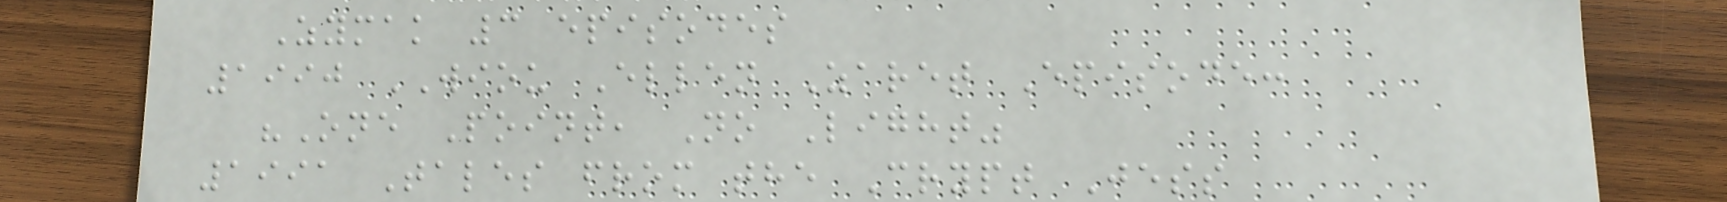Zymak 3 episodes
1990 WIOU Ellen Zaret Episode:
"One Point, No Light"
1991 Tales from the Crypt Jess
